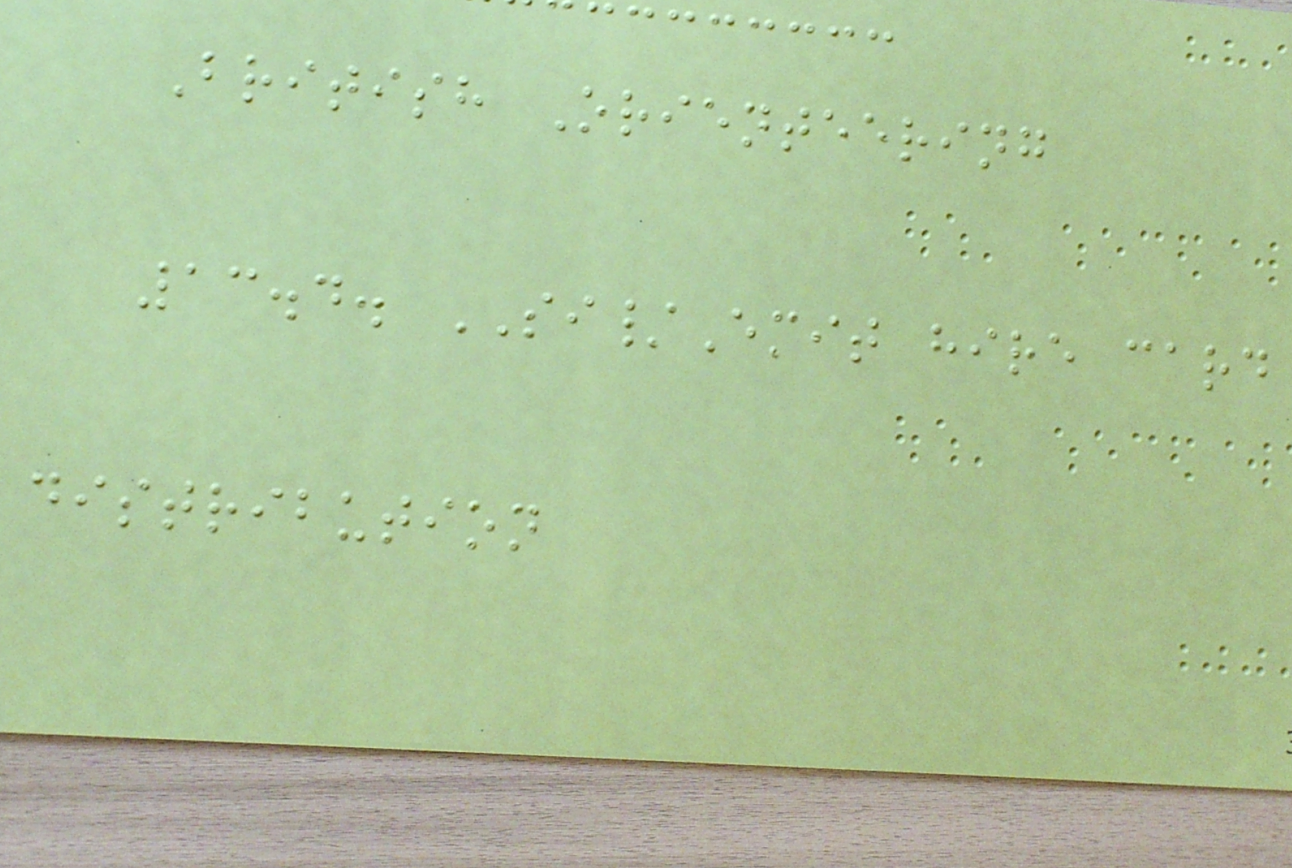British Orienteering
13.4. SI/Emit hire card
distribution
